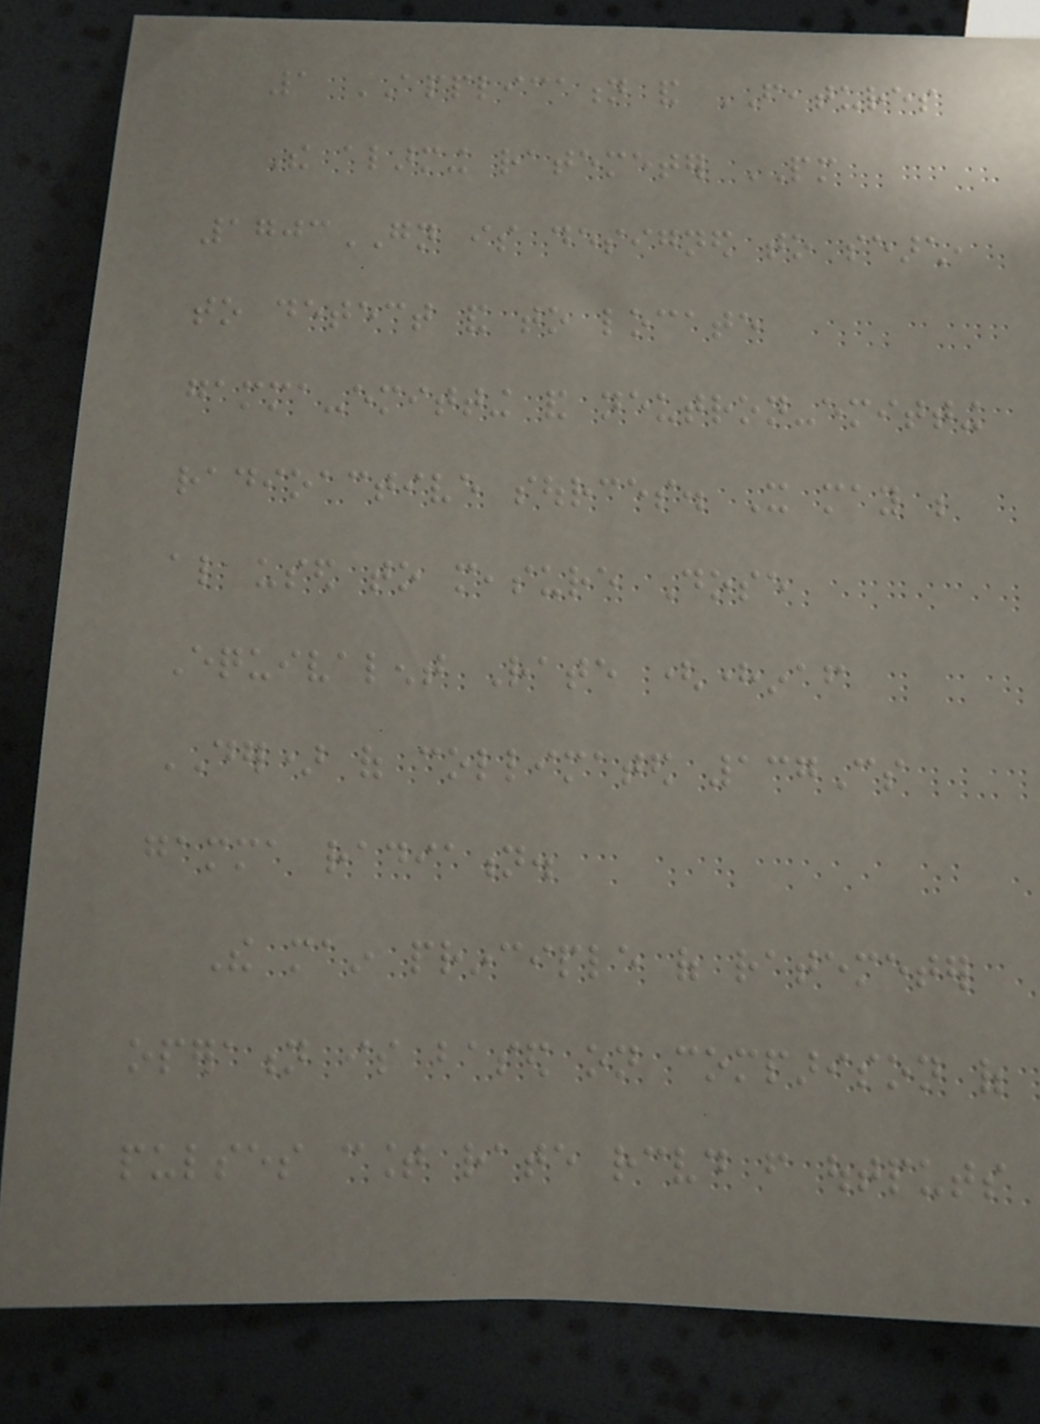1 APPLICATION and FEATURES
The alarming ratemeter PM
1703GN is designed to search,
to detect and to locate
gamma-emitting and neutron-emitting
radioactive sources. It may be
also used to measure Dose
Equivalent Rate (hereinafter
DER) of collimated 137Cs
gamma radiation.
The main principle of ratemeter
operation is based on comparison of
pulses count rate received from outputs
